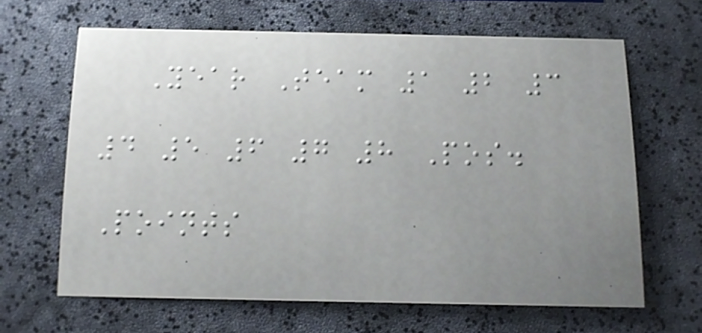Year Team 1 2 3
4 5 6 7 8 Pos.
Points
